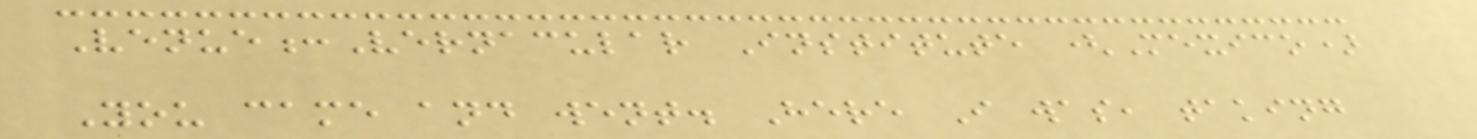Venue:Vernacular Institute (Mexico)
You came and went. Here I was, taking
